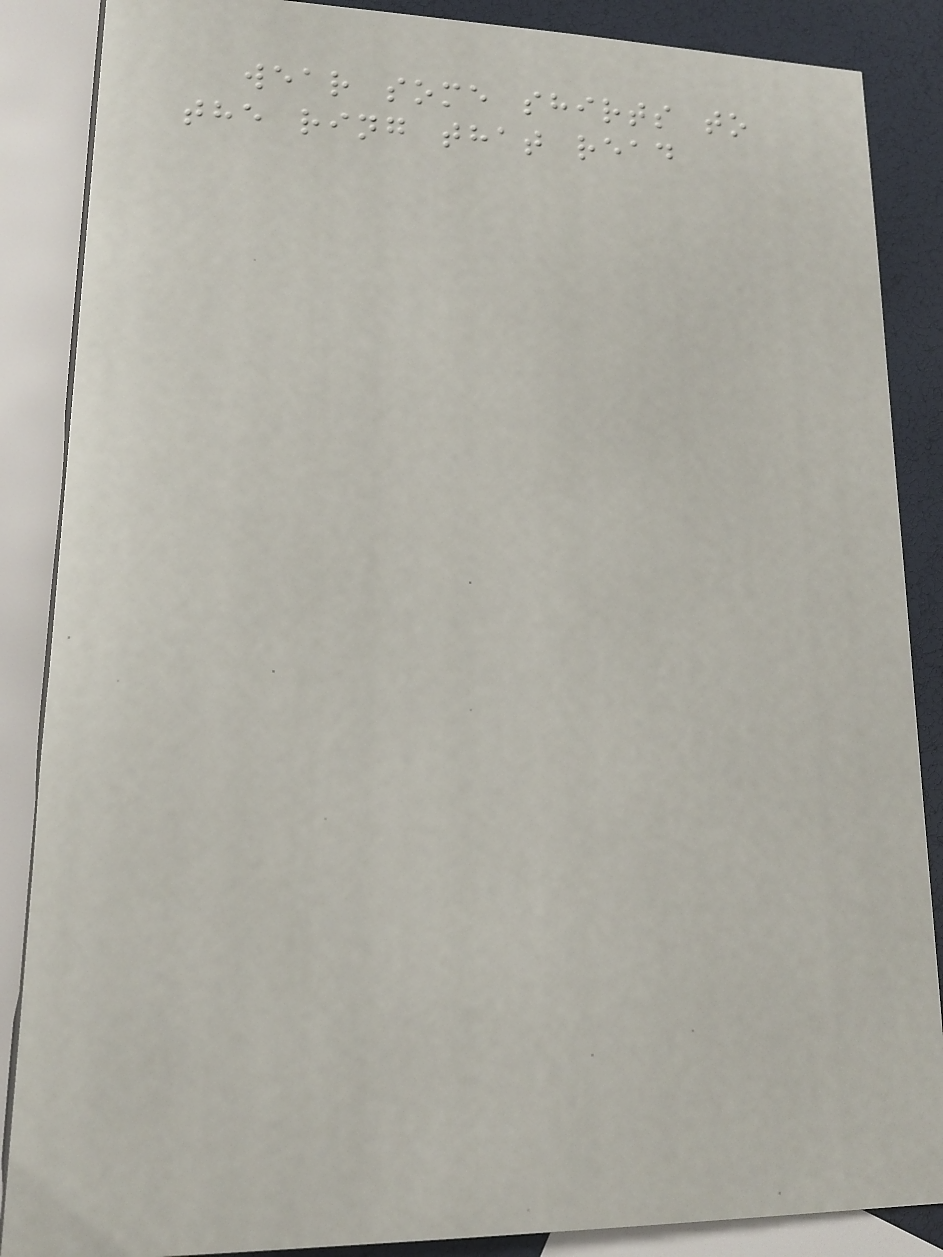wear some shirts to
the ring that read
